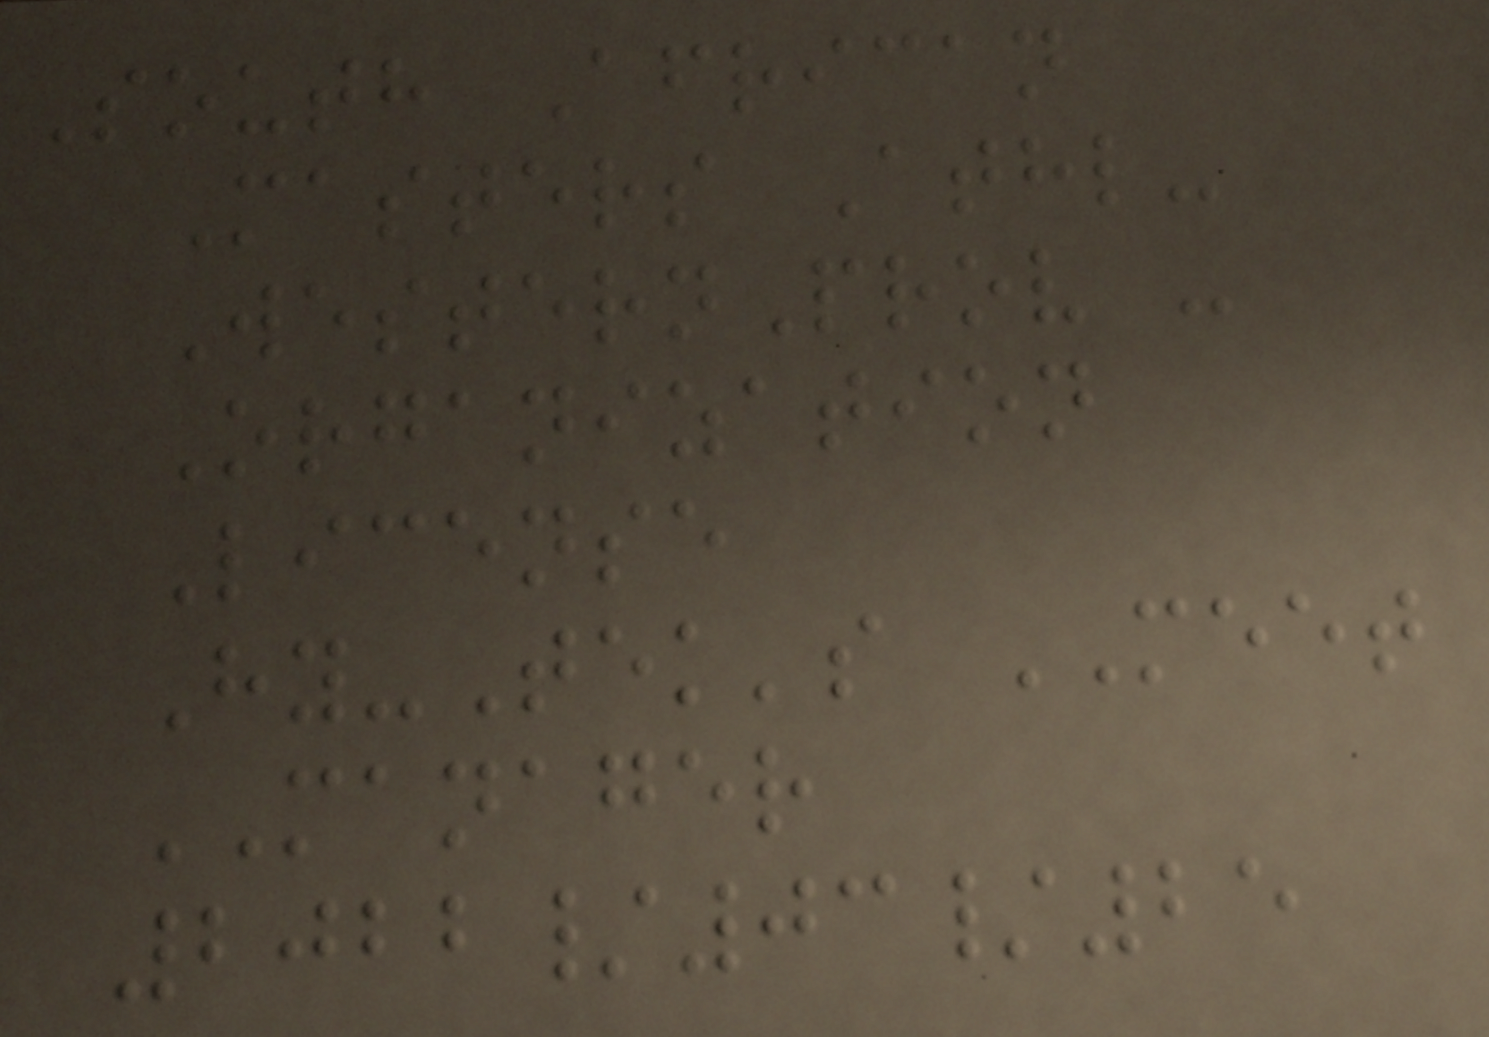South African
Masters Athl-
WesternProv -
Organization
License
Hy-Tek's MEET
MANAGER
2022/03/25
